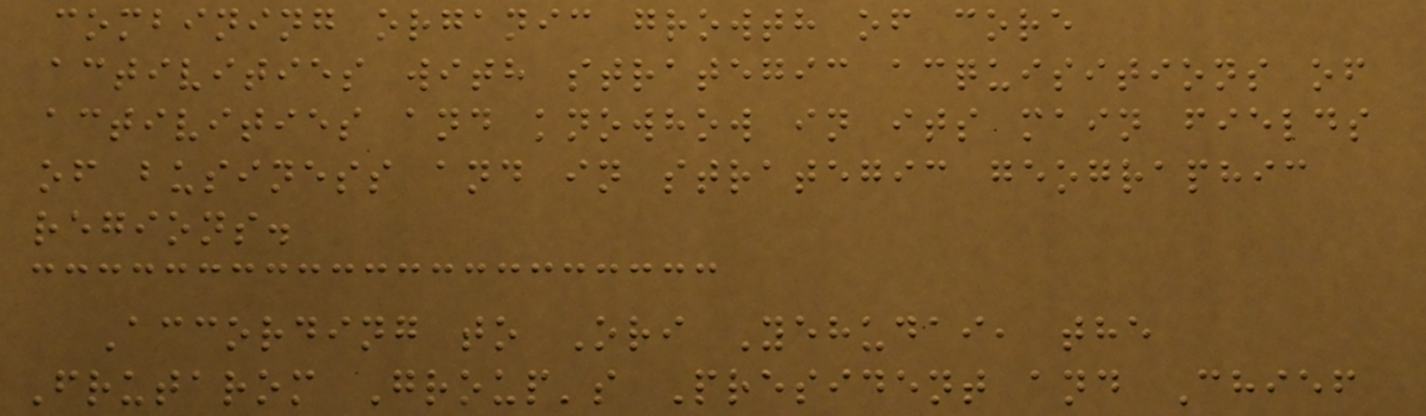combining organic growth of core
activities with strategic acquisitions of
activities and knowhow in its main fields
of business and in strategic geographic
regions.
According to Ori Yehudai, the
Frutarom Group's President and Chief
